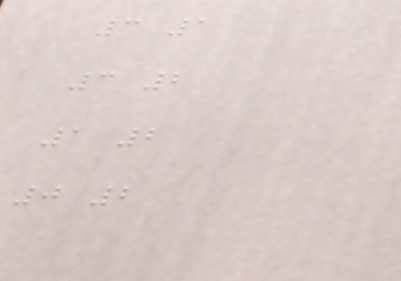3 1
3 2
1 2
0 2
